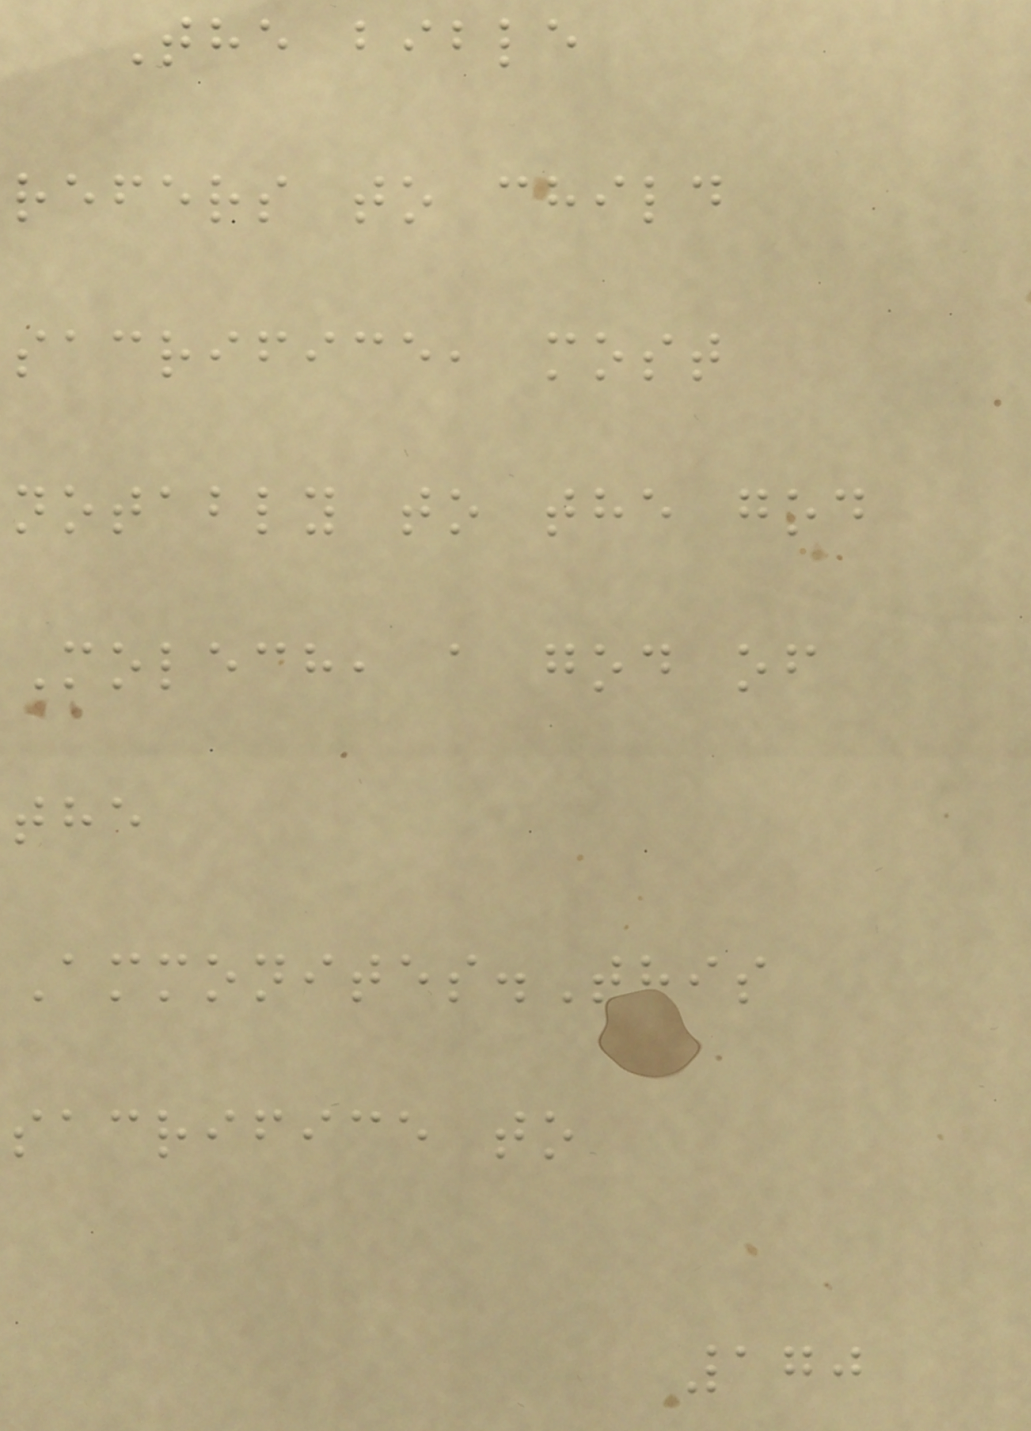The bible
refers to child
sacrifice, most
notably to the god
Molech, a god of
the
Ammonites.This
sacrifice to
170
